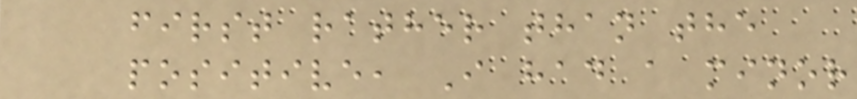first rather than the
positive, I had a minor
